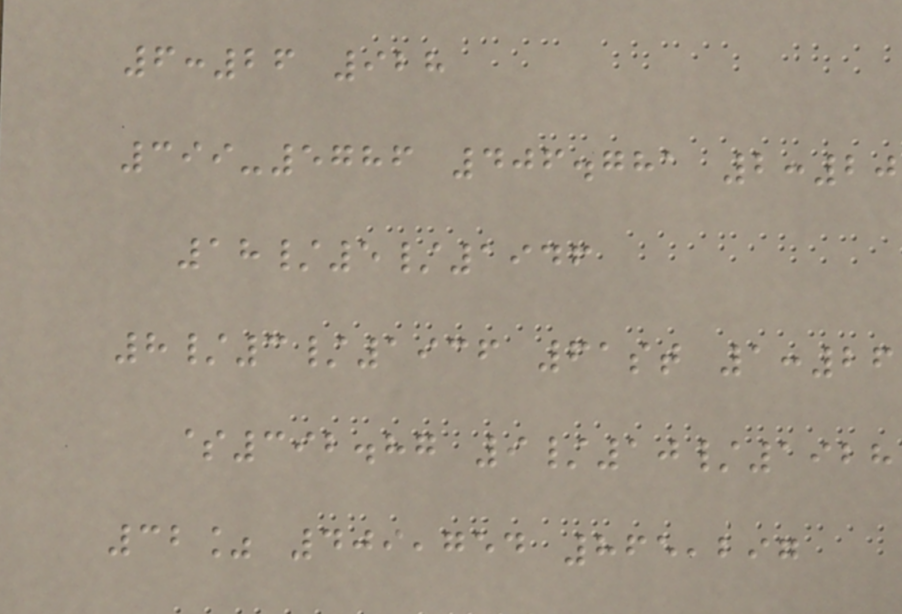6:26 928
399-5786 406.781 2:20
18/5/1946
8/3/1936 61st 1:26
$392.87 9/10/1928
32% 409,754 865,297
